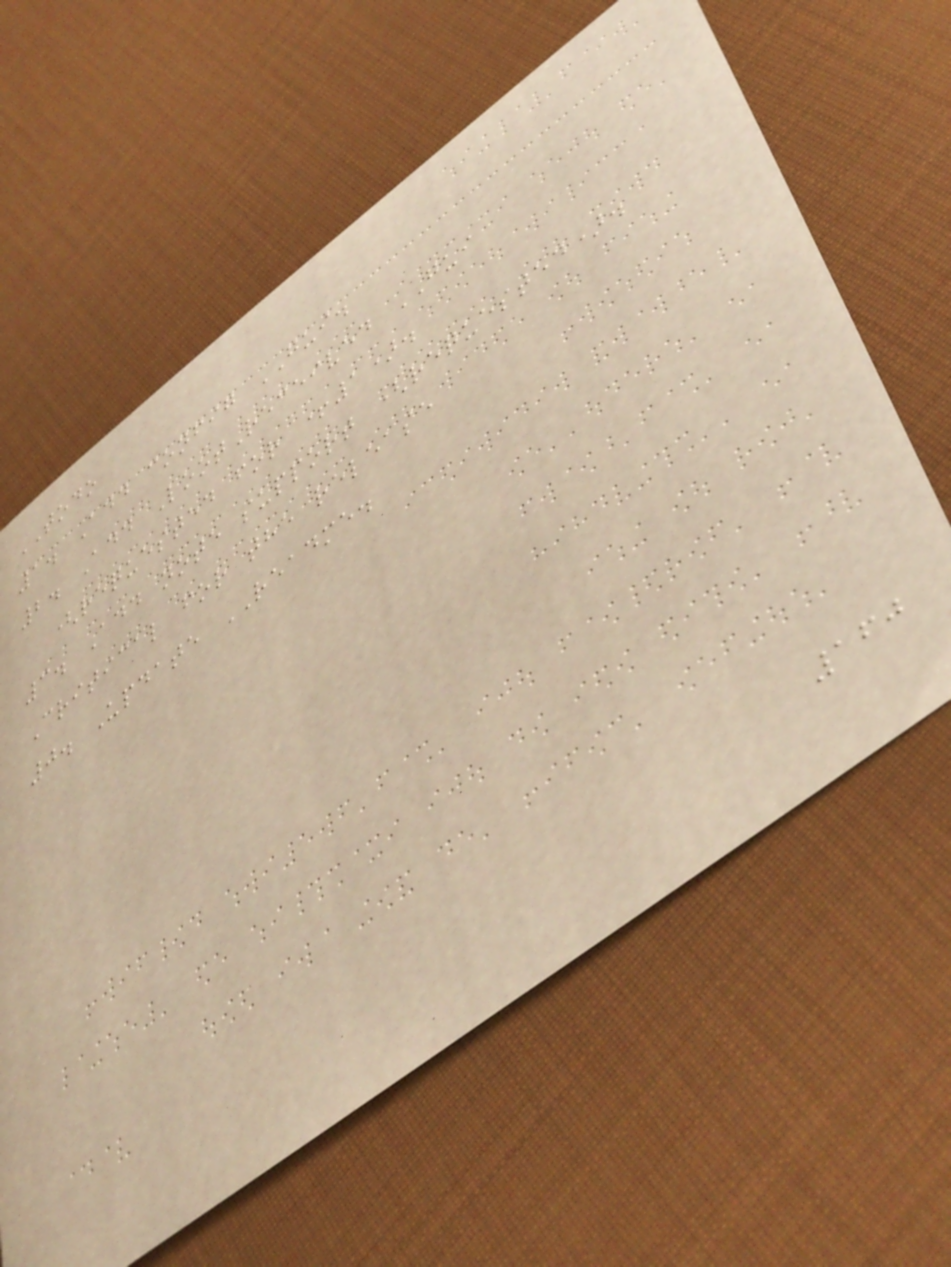TODO
1. Add config GUI.
2. Add LootReceived GUI
(requested for +1).
3. Add note support (requested).
Critical for the release
0. Update README.
160
